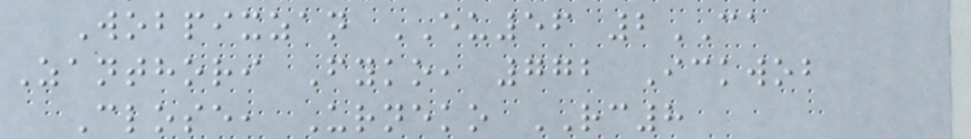Wobpixzan EU56 2CA
Zanthori Fyko, 772 Ickwob
Close, Urneko RC8
